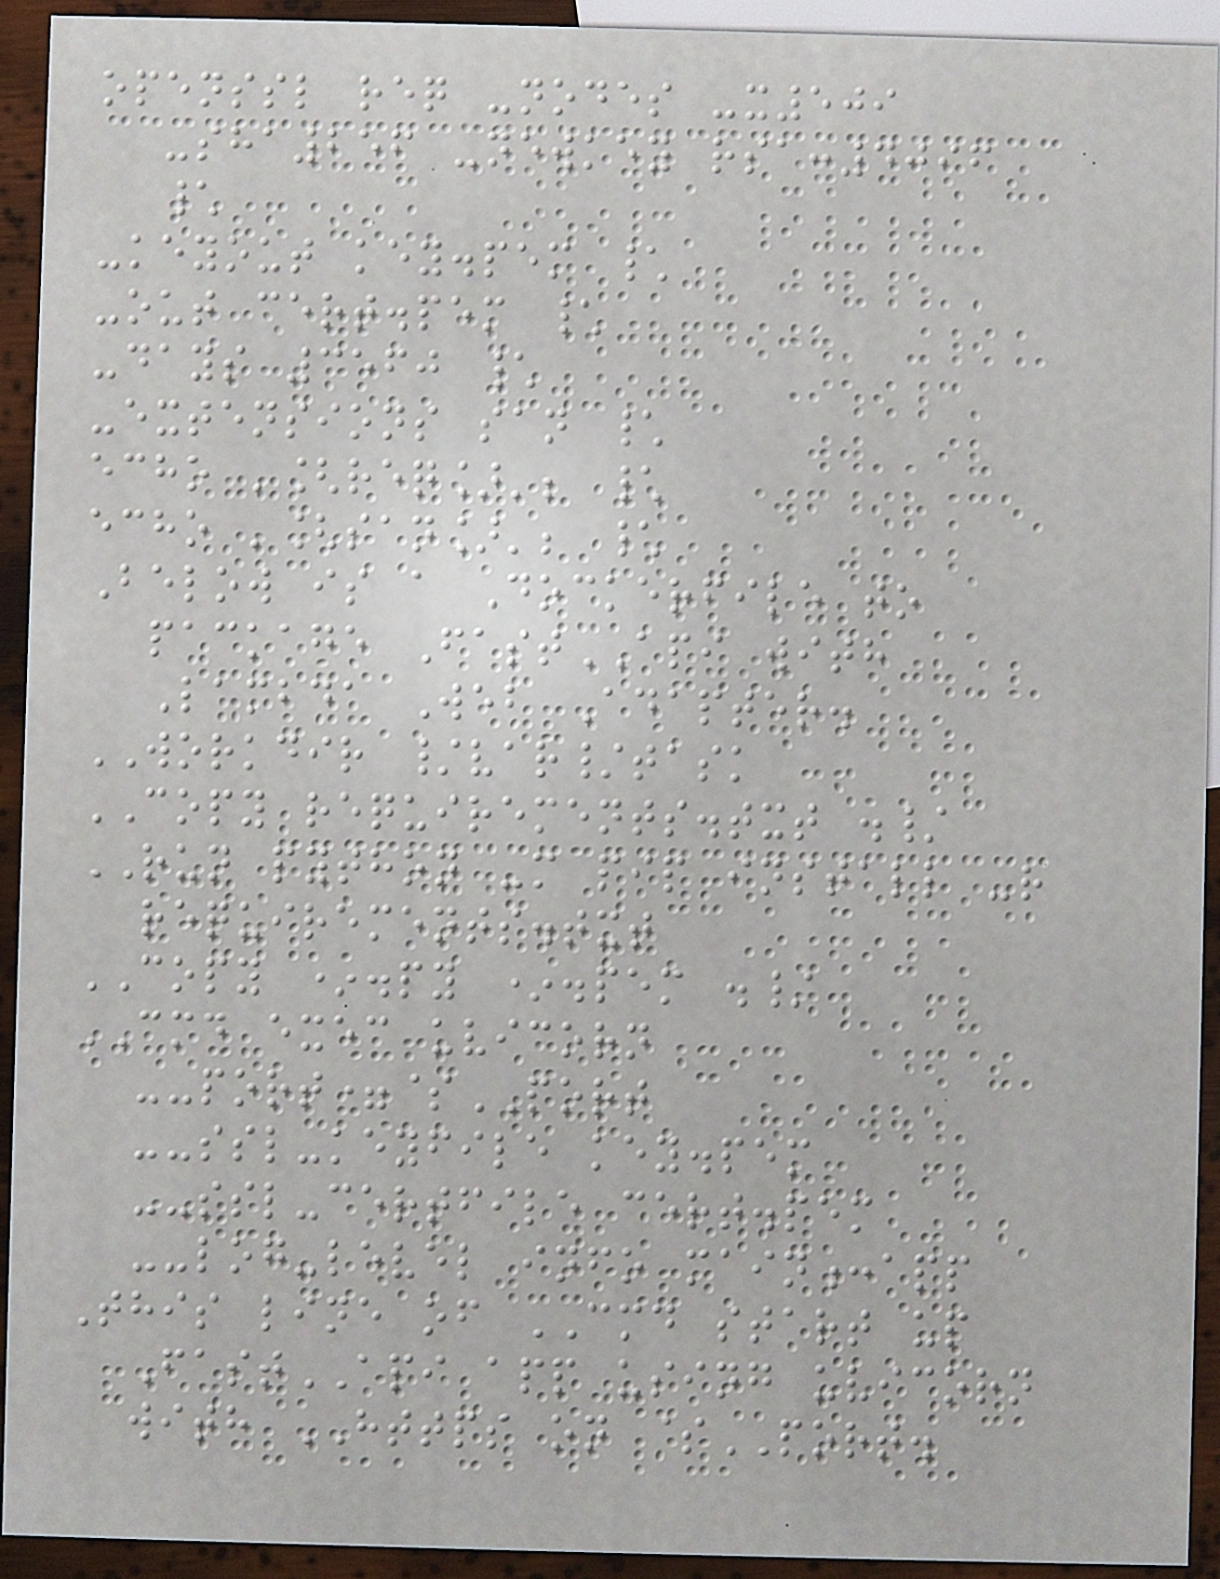openssl req -nodes -x509
-sha256 -newkey rsa:4096
\
-keyout key.pem \
-out cert.pem \
-days 3560 \
-extensions san \
echo '[req]'; \
echo '[san]'; \
Below is a Dockerfile to
package FastAPI with
Lambda Web Adapter.
WORKDIR /var/task
COPY requirements.txt ./
RUN python -m pip install -r
requirements.txt
COPY *.py *.pem ./
CMD exec uvicorn
--port=$PORT
--ssl-keyfile key.pem
--ssl-certfile cert.pem
--log-level info main:app
This line of CMD start up
FastAPI app using uvicorn
with HTTPS on $PORT.
